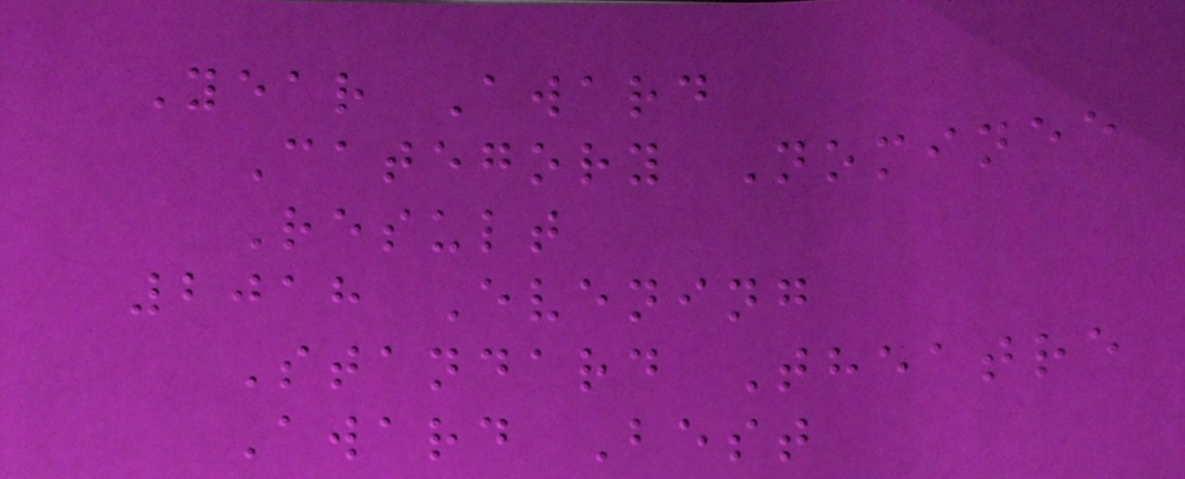Year Award
Category Nominee
Result
2018 Evening
Standard Theatre
Award Best
